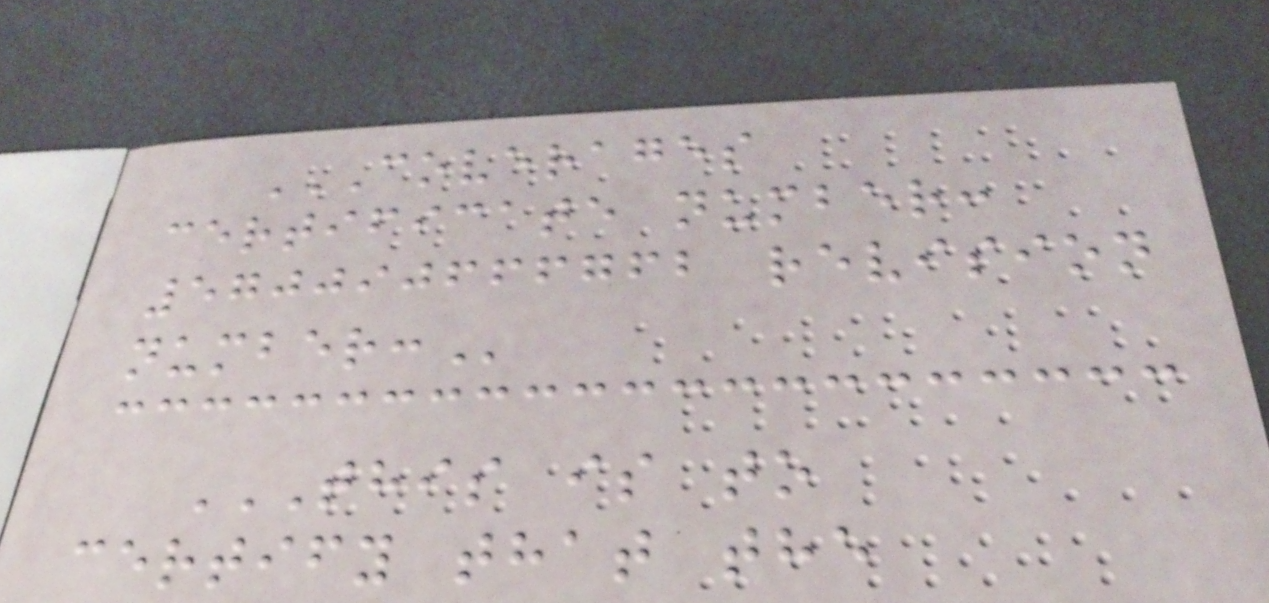COVERAGES
CERTIFICATE NUMBER:
570090666762 REVISION
NUMBER:
THIS IS TO
CERTIFY THAT THE
